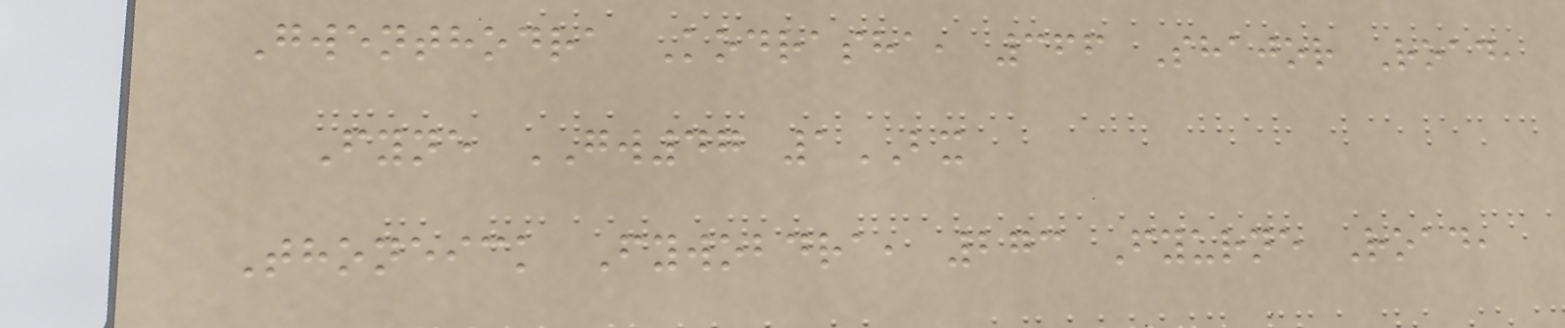Gwenthodra Kodrasha, 366 Shajor Road,
Fyne GW47 1BX
Thoneick Fywobdra, 273 Fyurne Road,
